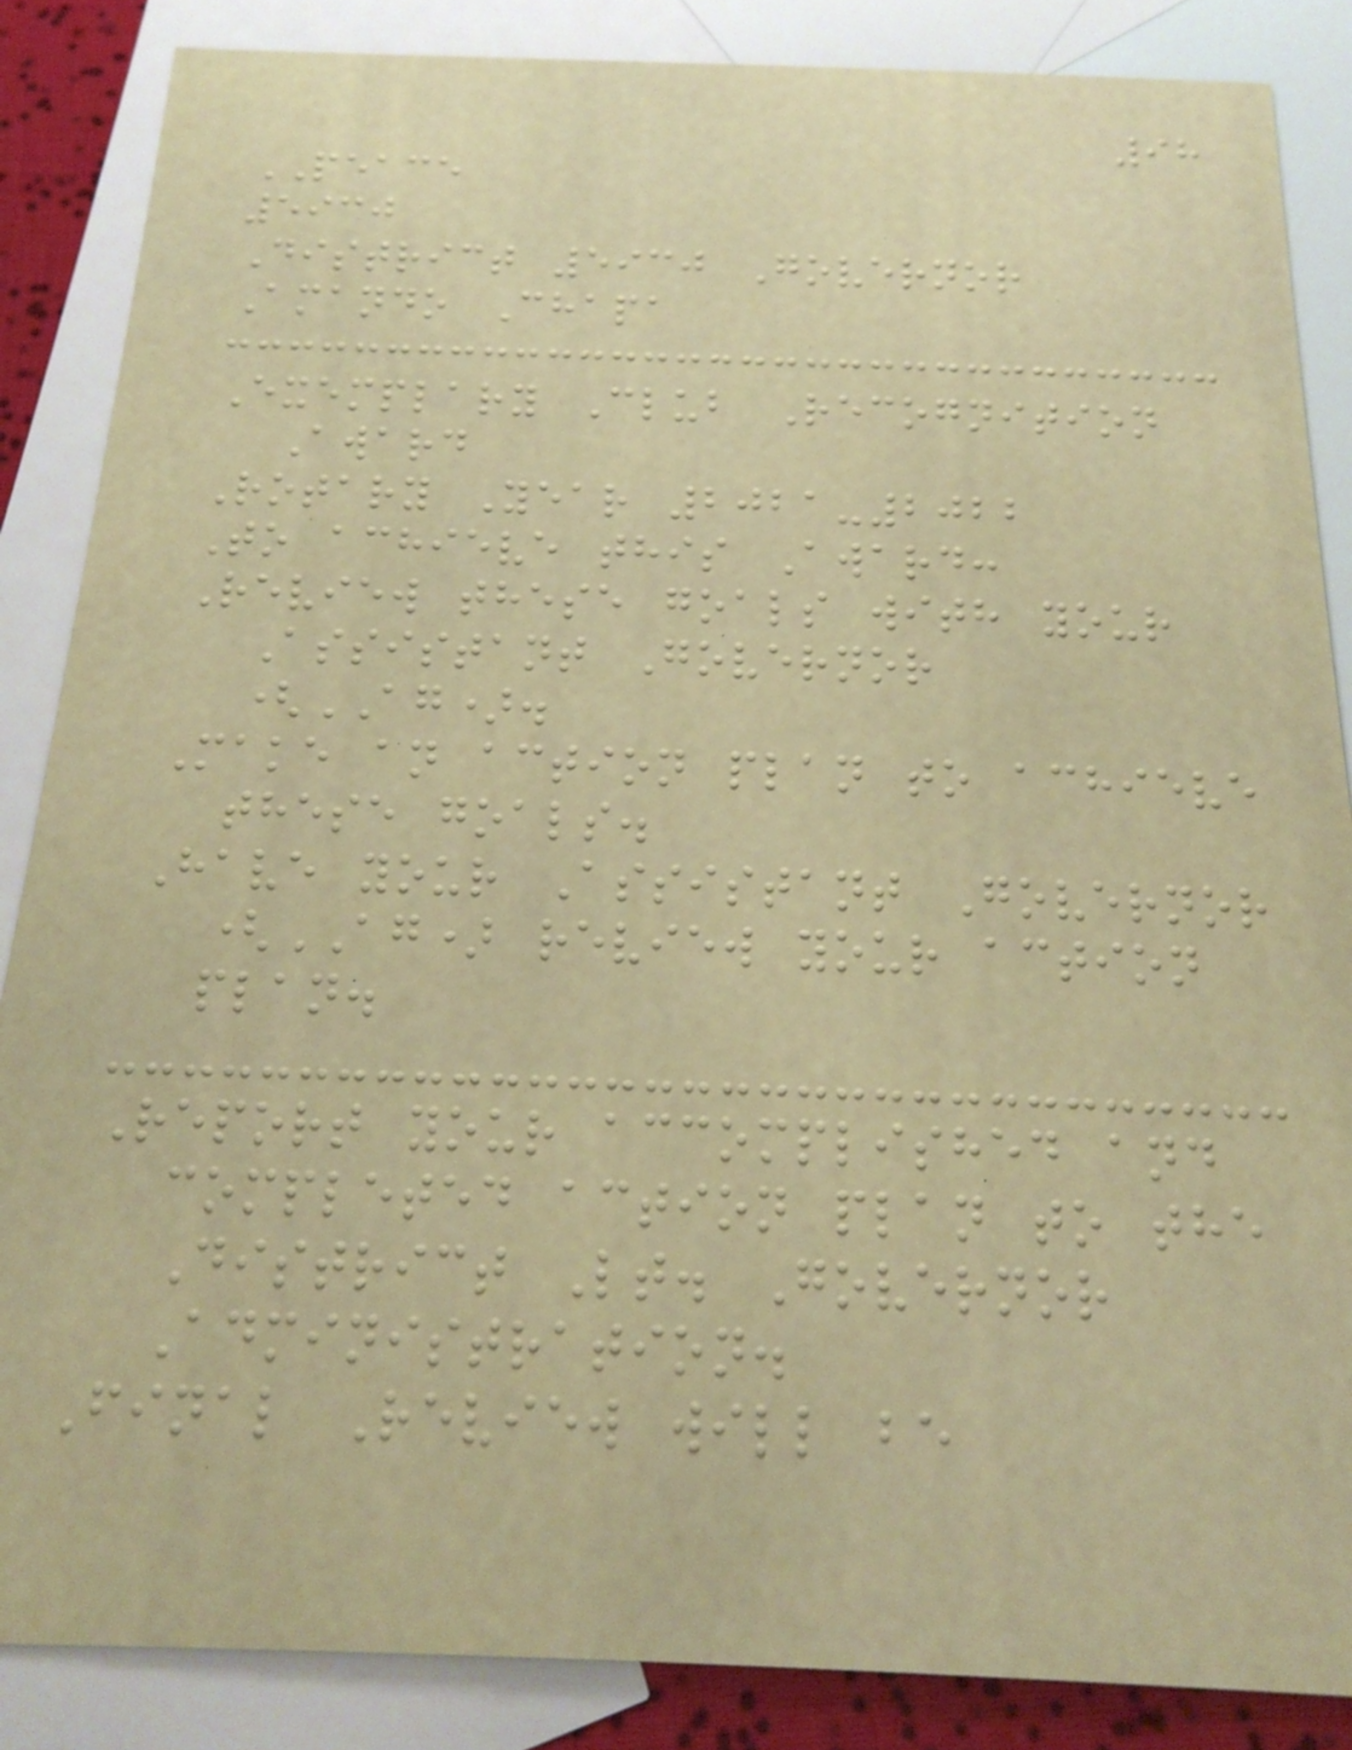98
PEACE
5930
District 5930 Governor
Amando Chapa
Exemplary Club Recognition
Award
Rotary Year 2021-2022
To achieve this Award:
Review these goals with your
Assistant Governor
(AG).
Make an action plan to achieve
these goals.
Have your Assistant Governor
(AG) review your action
plan.
Report your accomplished and
completed action plan to the
District Lt. Governor
Administration.
Final Review will be
